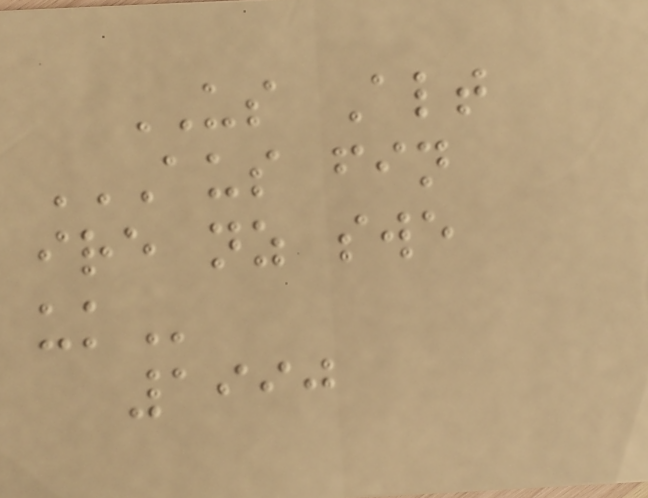US Alt
AUS FIN
IRE NZ SWE
UK
1990
